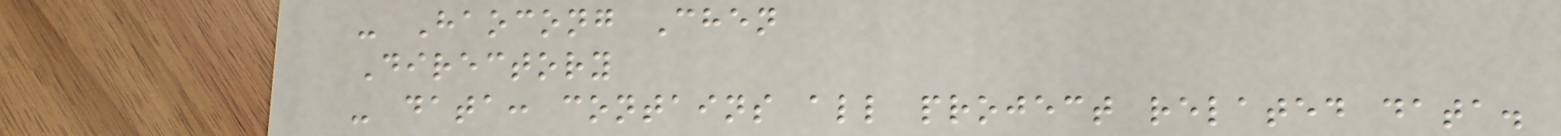- Haocong Chen
Directory
- data: contains all project related data.
